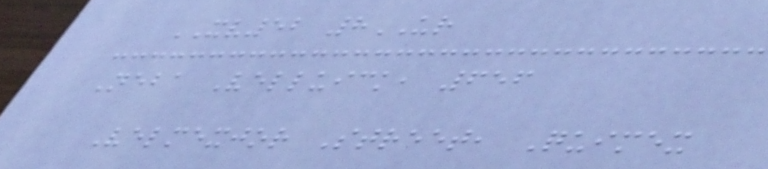XV52 8UR
Neba Velluick, 656
Velmexjor Street, Quimex
